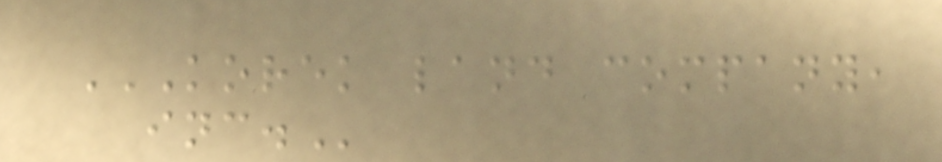KOREK LAND COMPANY,
INC.
